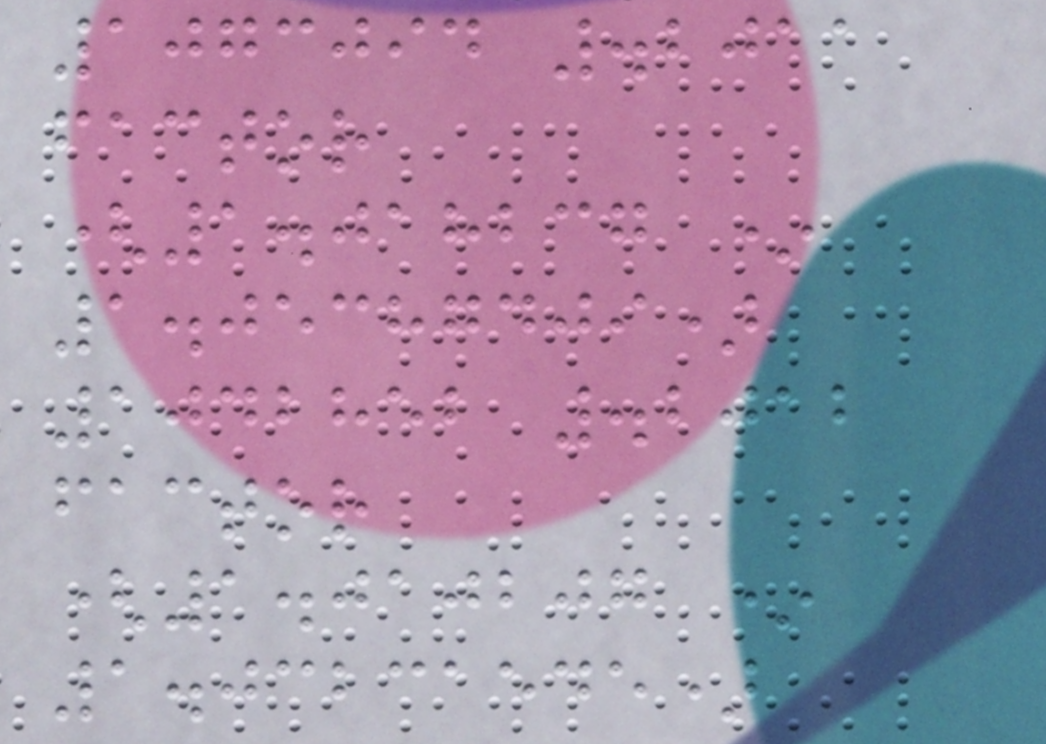1073094 .2011
factor
(1.018237 *
1.05387409)
1042852 .2012
factor
(1.010207 *
1.03231545)
